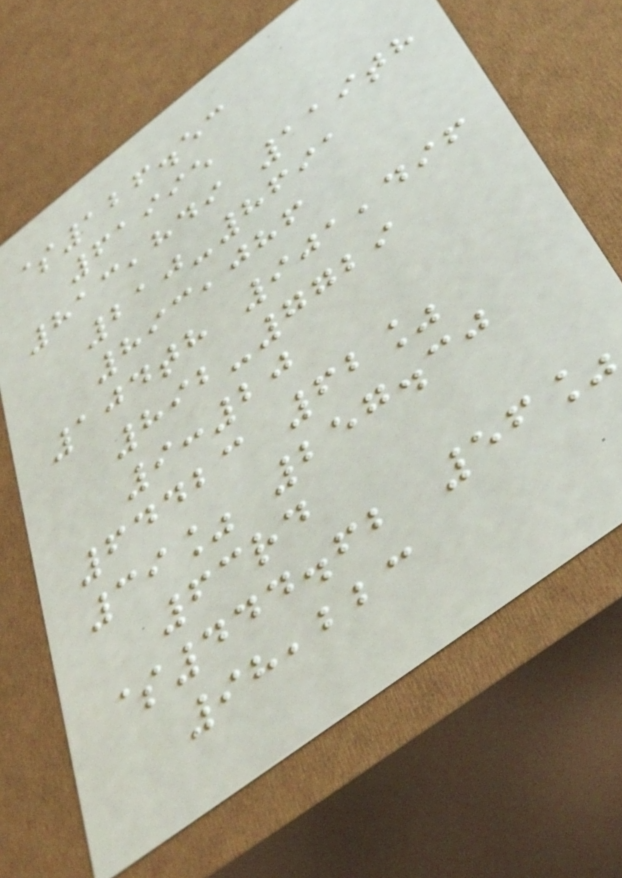$126.53
61995
813,849 119th
210-8691
893,086
104th 901,496
892-7729
9:20
64423 62%
39% 257.30
63rd
$444.62 56%
98,223
